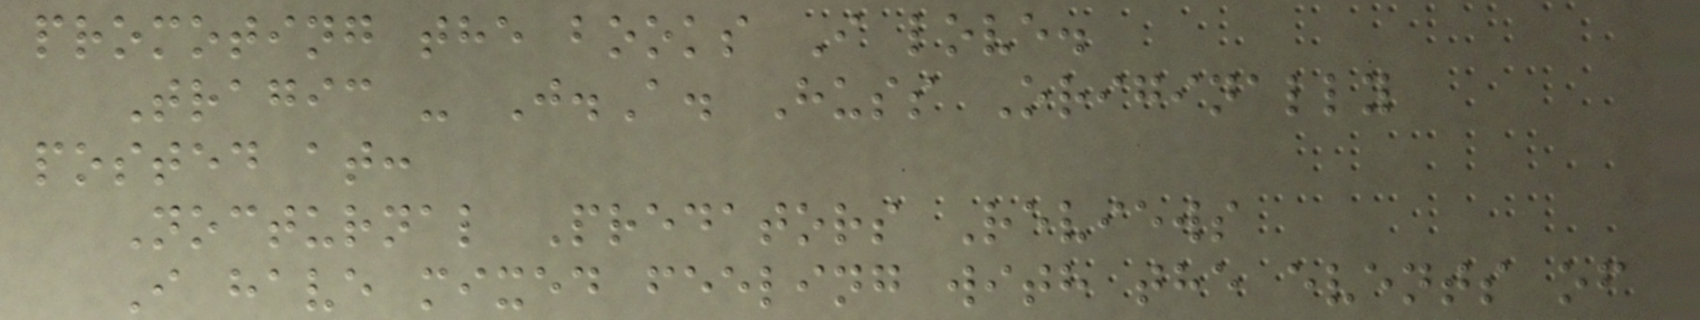promoting the books I love.
Tragic - J.A. Huss Originally
posted at:
Nocturnal Predators Reviews
I have mixed feeling with the events of
